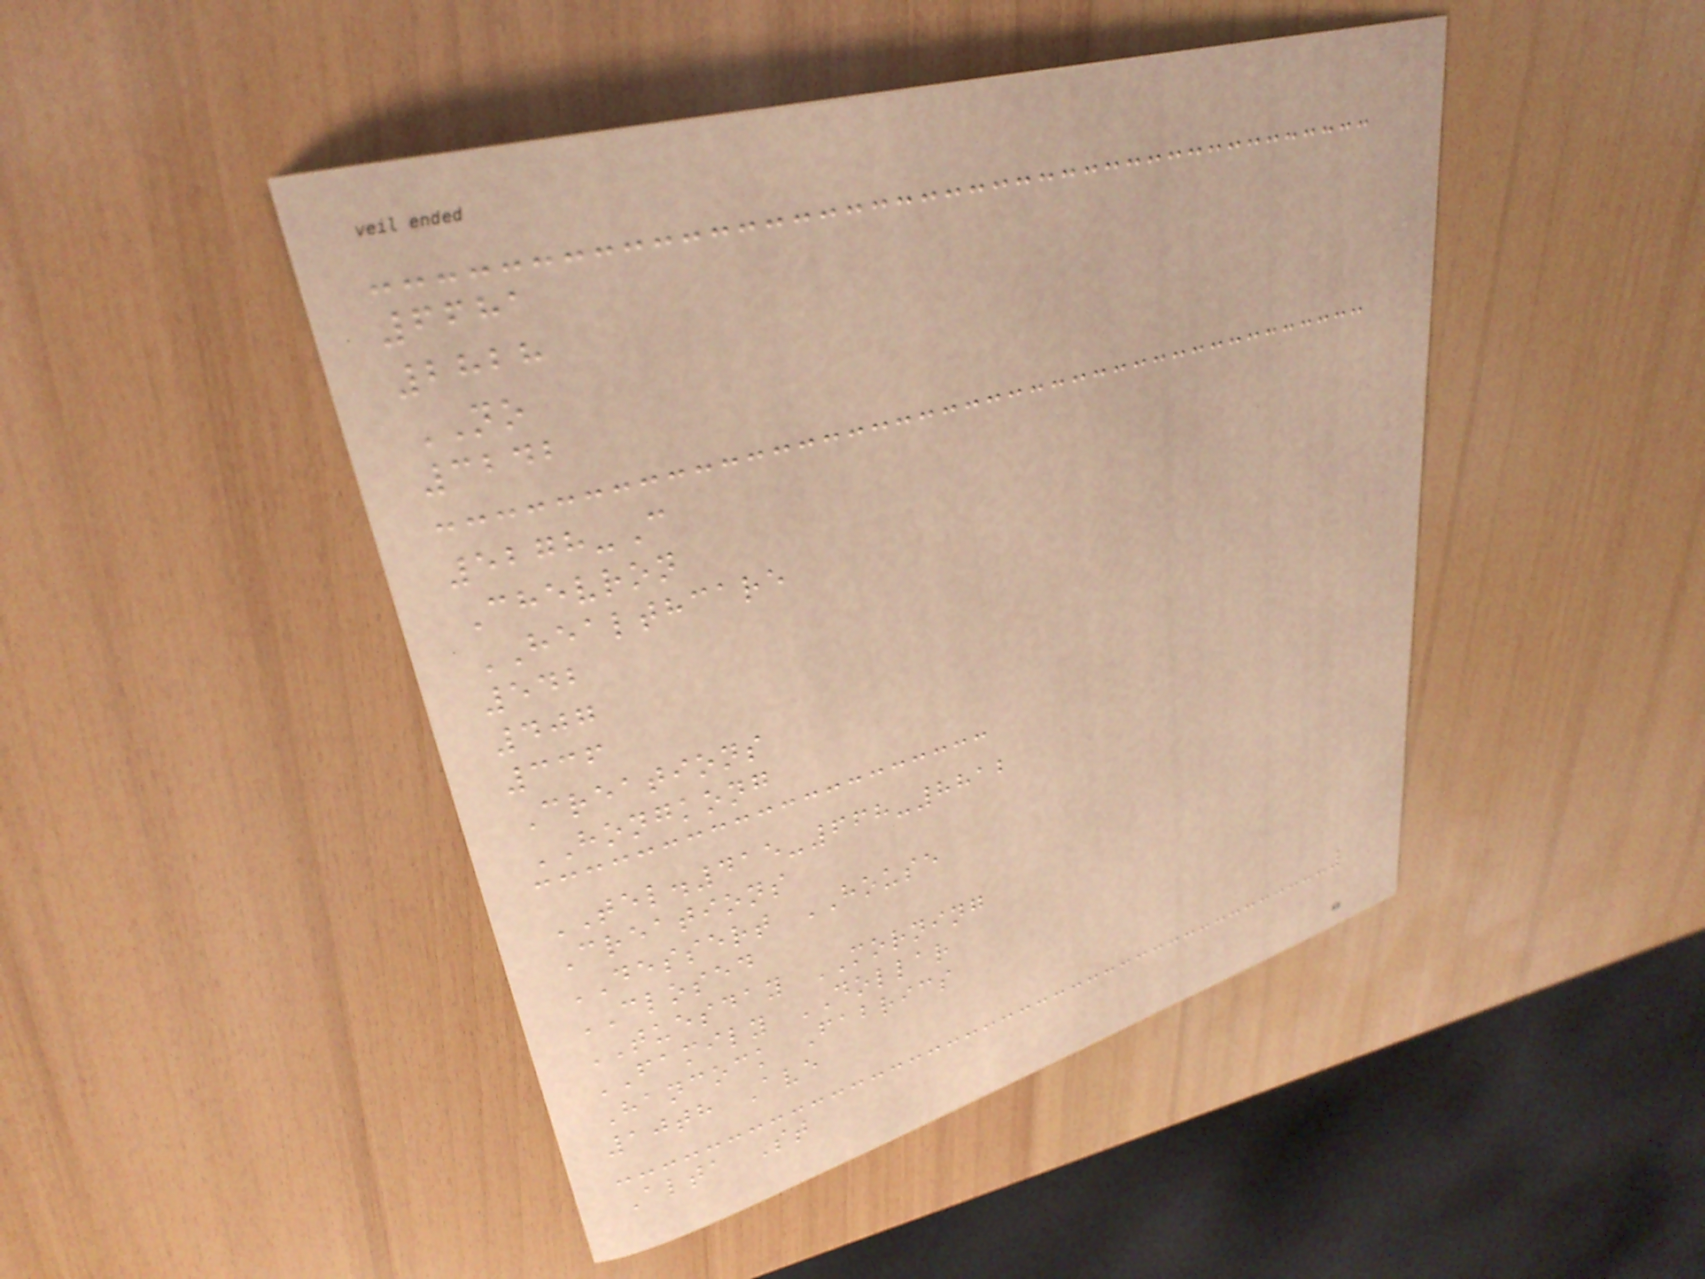6681
2828
NO
3242
5278-C
Chevron
HEALTHCARE
542
407
336
Creations
HONGKONG
TEL.415-668-8812
Creations
DESSERT HOUSE
CLOSED
TUESDAY MORNING
FAMILY DOLLAR
Hancock Fabrics
10th Ave
Alta St
